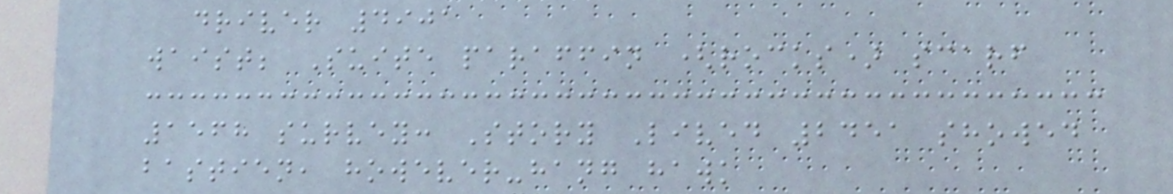driver 4901
waist; Suite paraffin (rocks) scarf
1568 survey: Story Lived 2451 showed
bastien, however-hang hawk
